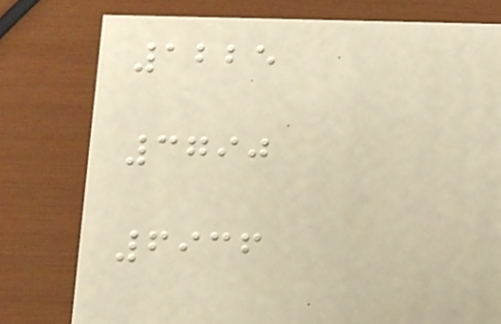1225
3790
6936
